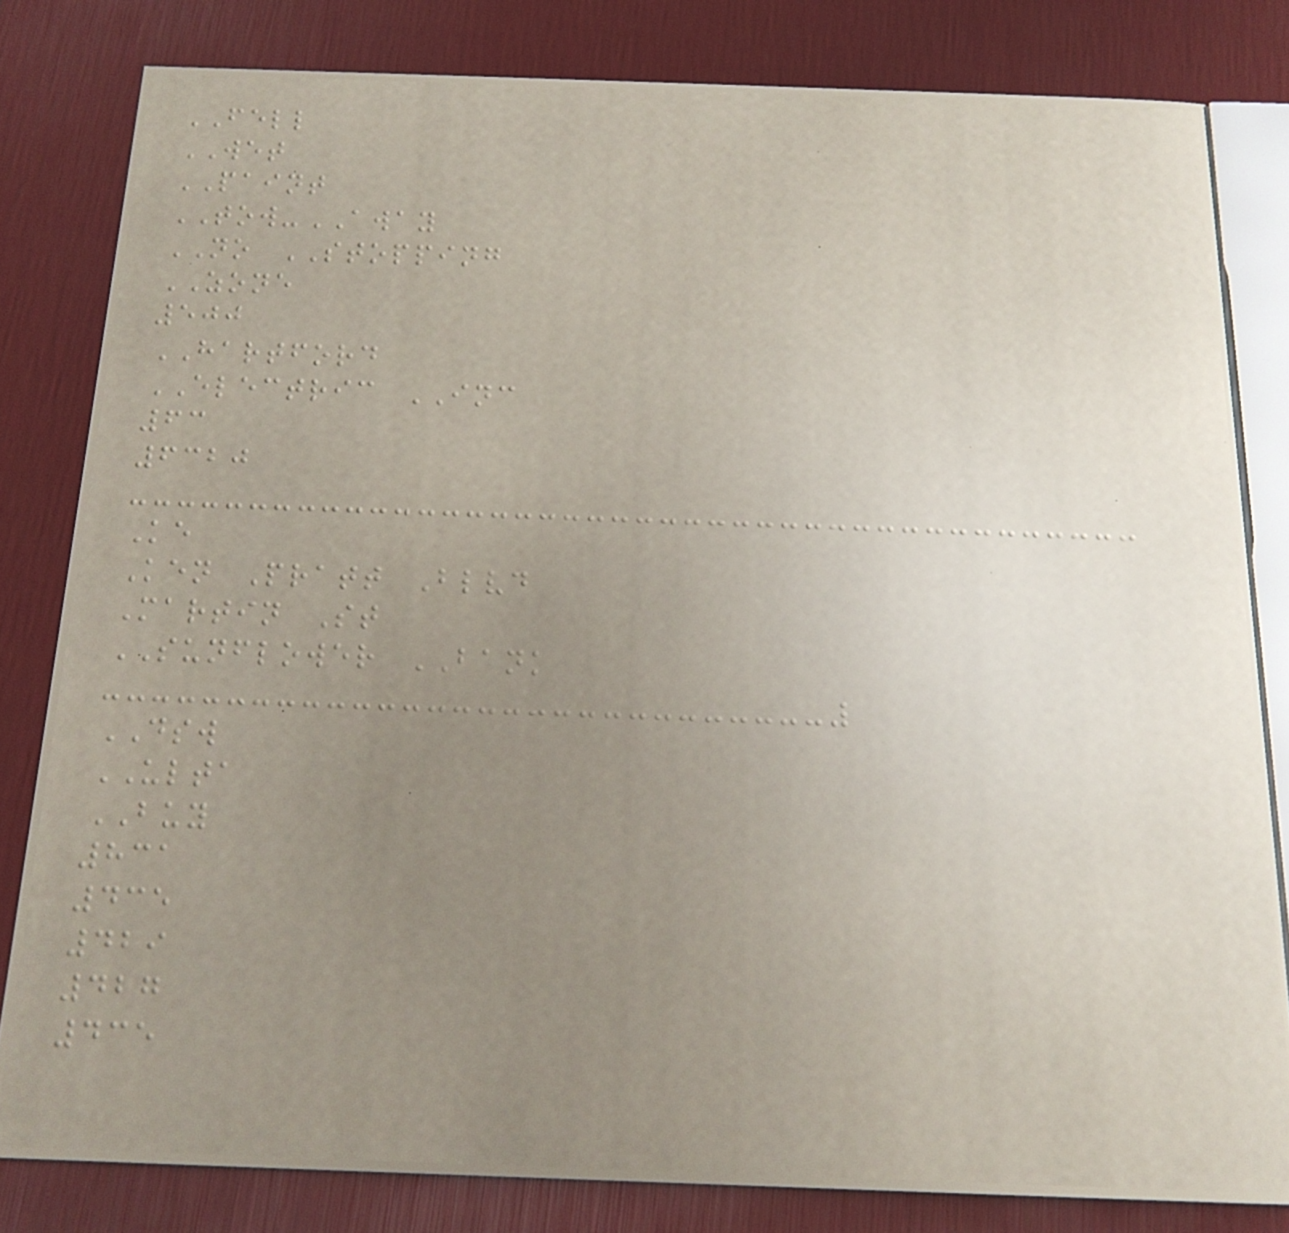FELL
WET
PAINT
TOW-AWAY
NO STOPPING
ZONE
500
HARTFORD
ELECTRIC INC
63
6320
Ke
Ken Pratt Blvd
Martin St
SUNFLOWER BANK
DSW
ULTA
BUY
831
435
429
427
435
